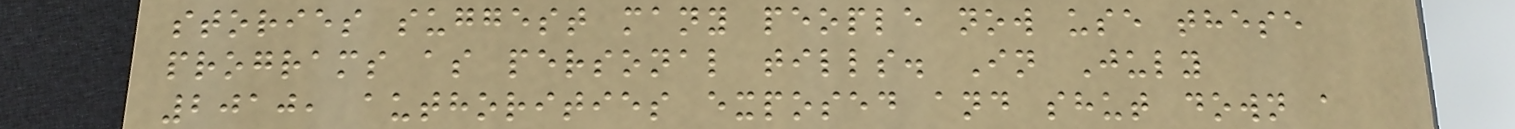stories suggest many people now use these
programs as personal tills. In July
2010, authorities exposed and shut down a
